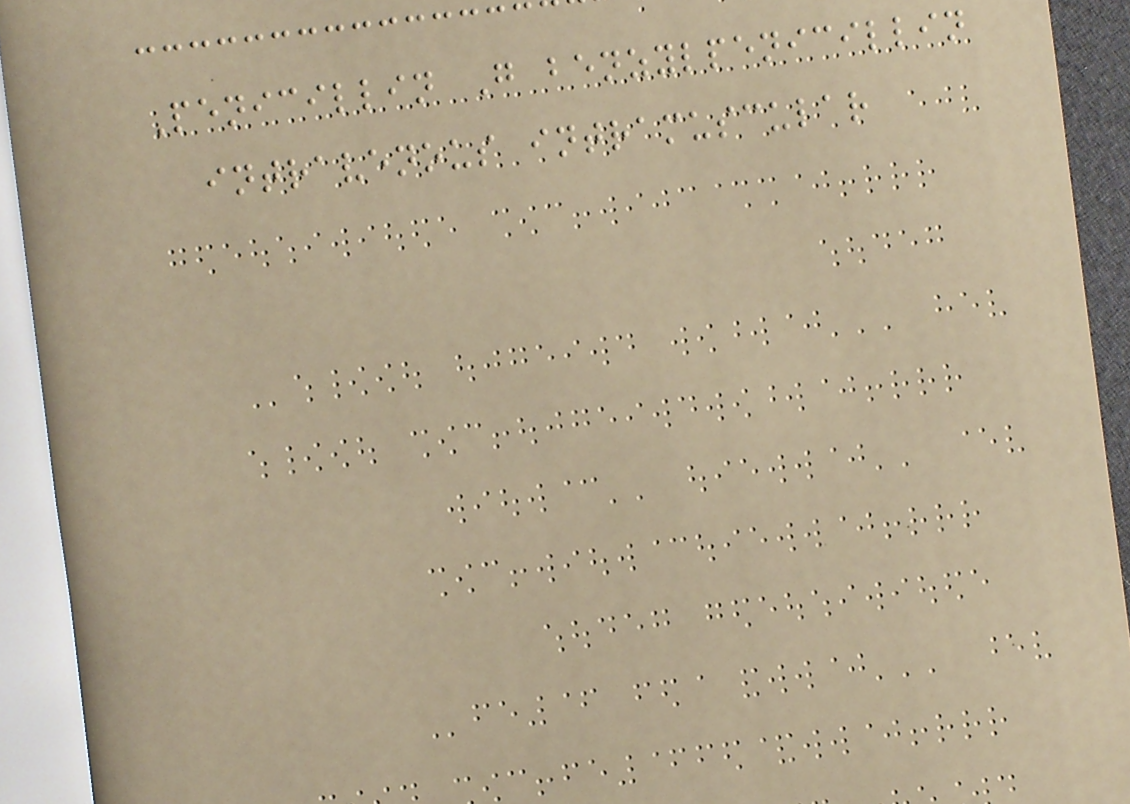Penicillin G benzylpenicillin
intravenous intramuscular
